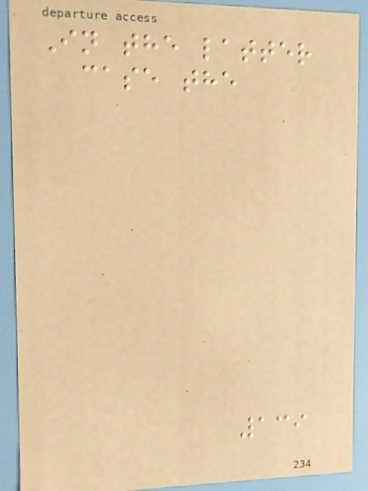In the latter
case the
139
